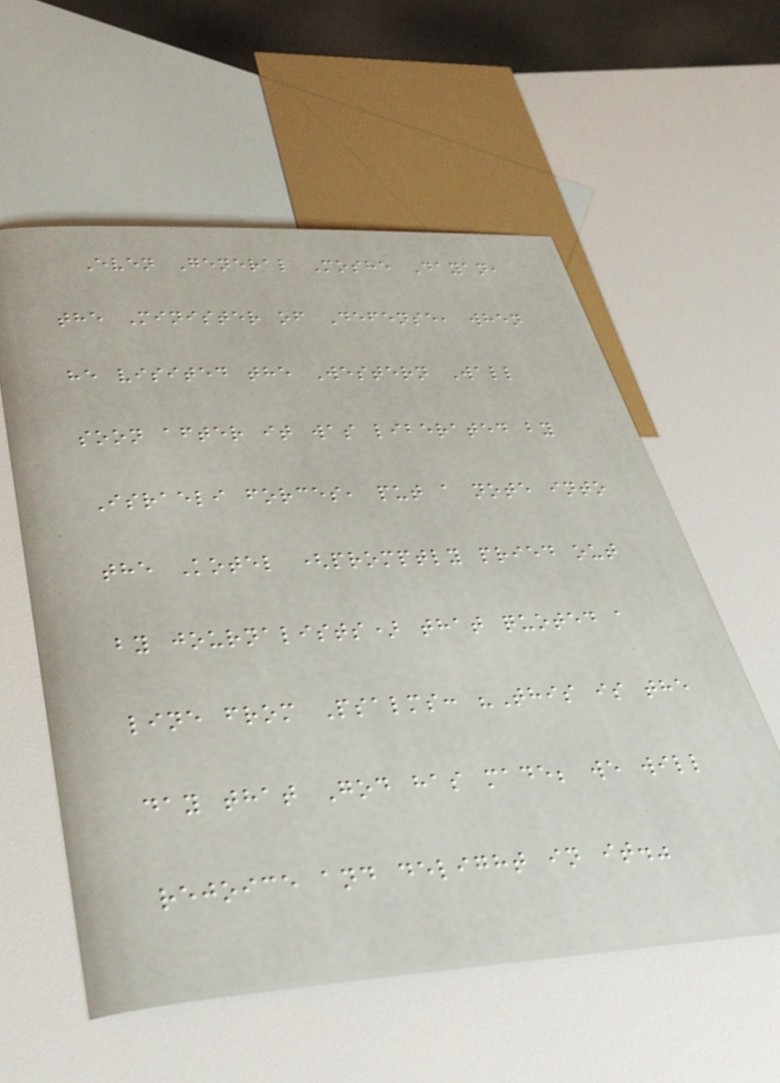Even General Moshe Dayan,
the Minister of Defense, when
he visited the Western Wall
soon after it was liberated by
Israeli forces, put a note into
the Kotel (promptly pried out
by journalists) that quoted a
line from Psalms: "This is the
day that God has made; we will
rejoice and delight in it."
